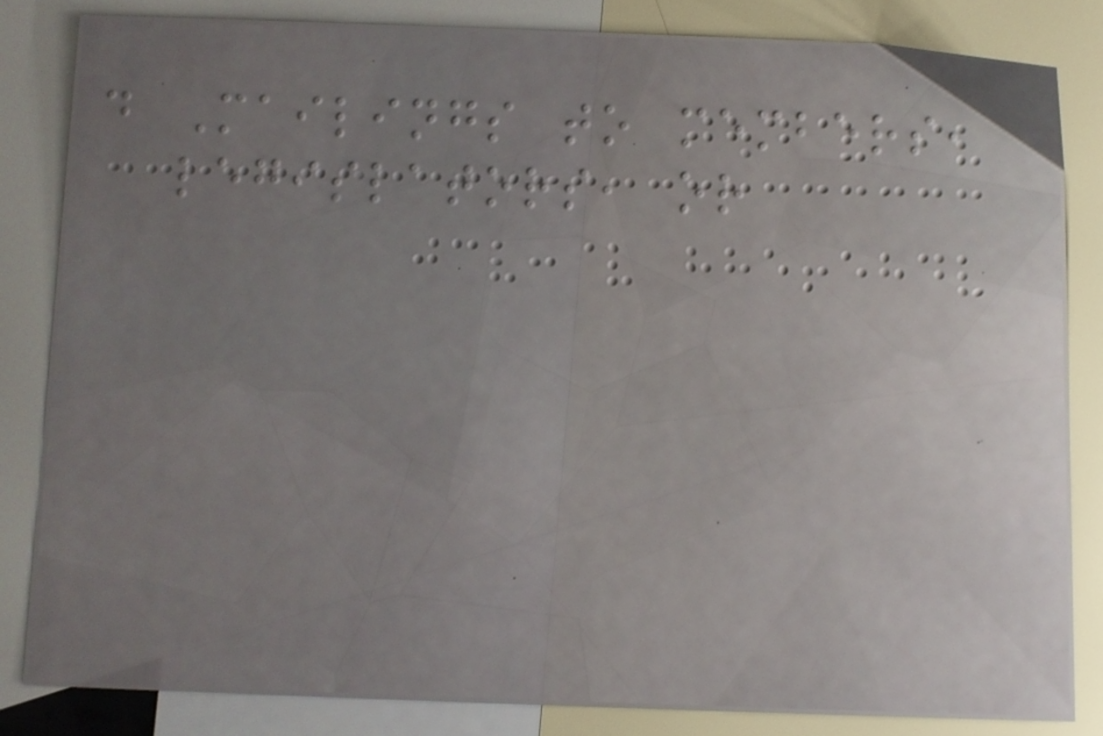d Mailings to members,
legislators, or
